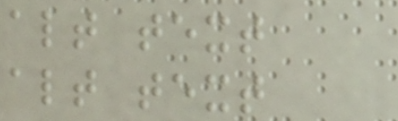alt text
alt text
